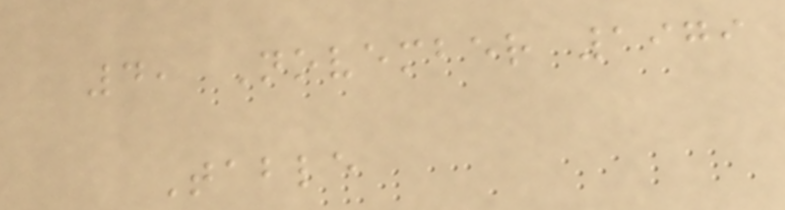4, November 1979
Table
